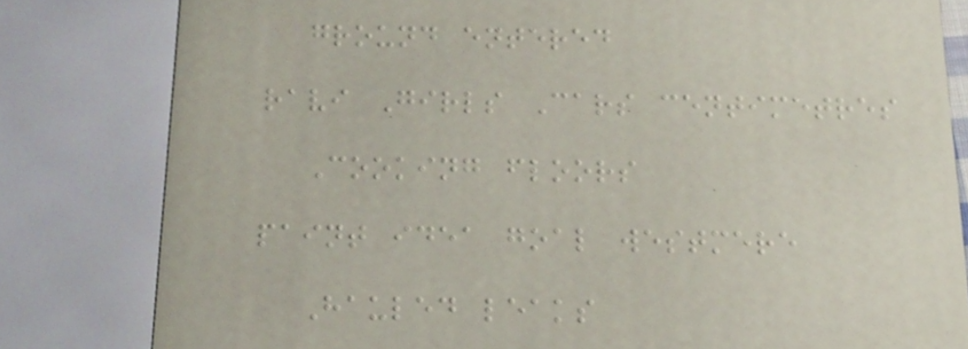ground entered
ravi Girls Cars centimetres
Cooking floors
paint idea goal westmere
Hauled leaks
